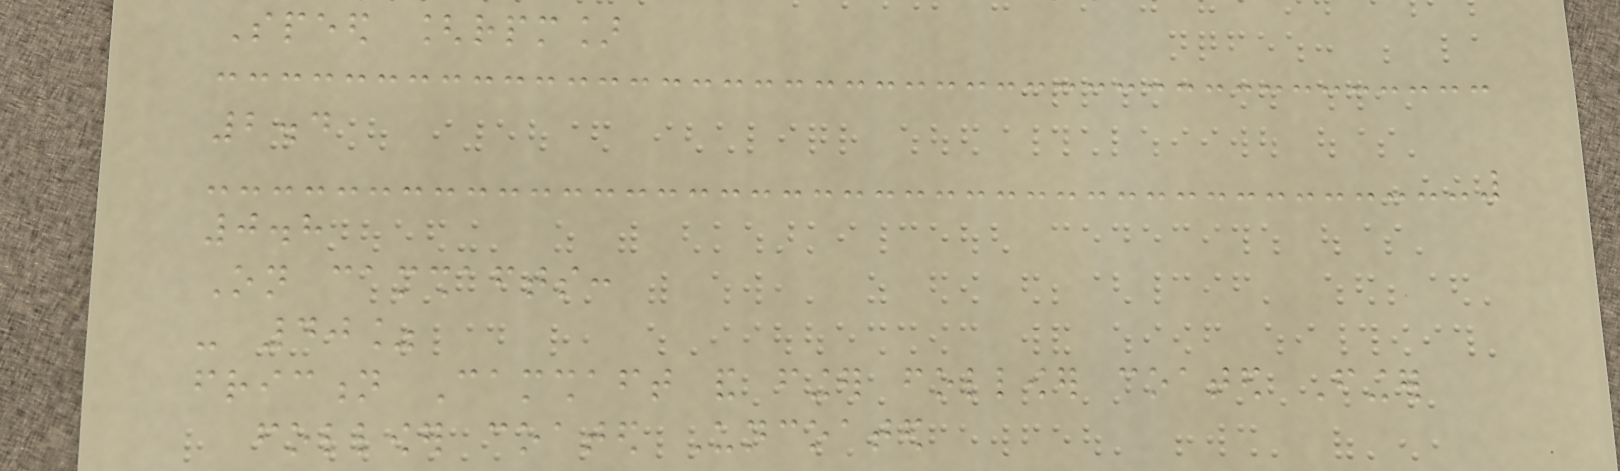Speed [rpm]
2.4
0.8
On camshafts:
- 40%
friction Camshaft and finger follower coated Finger
follower coated Uncoated
